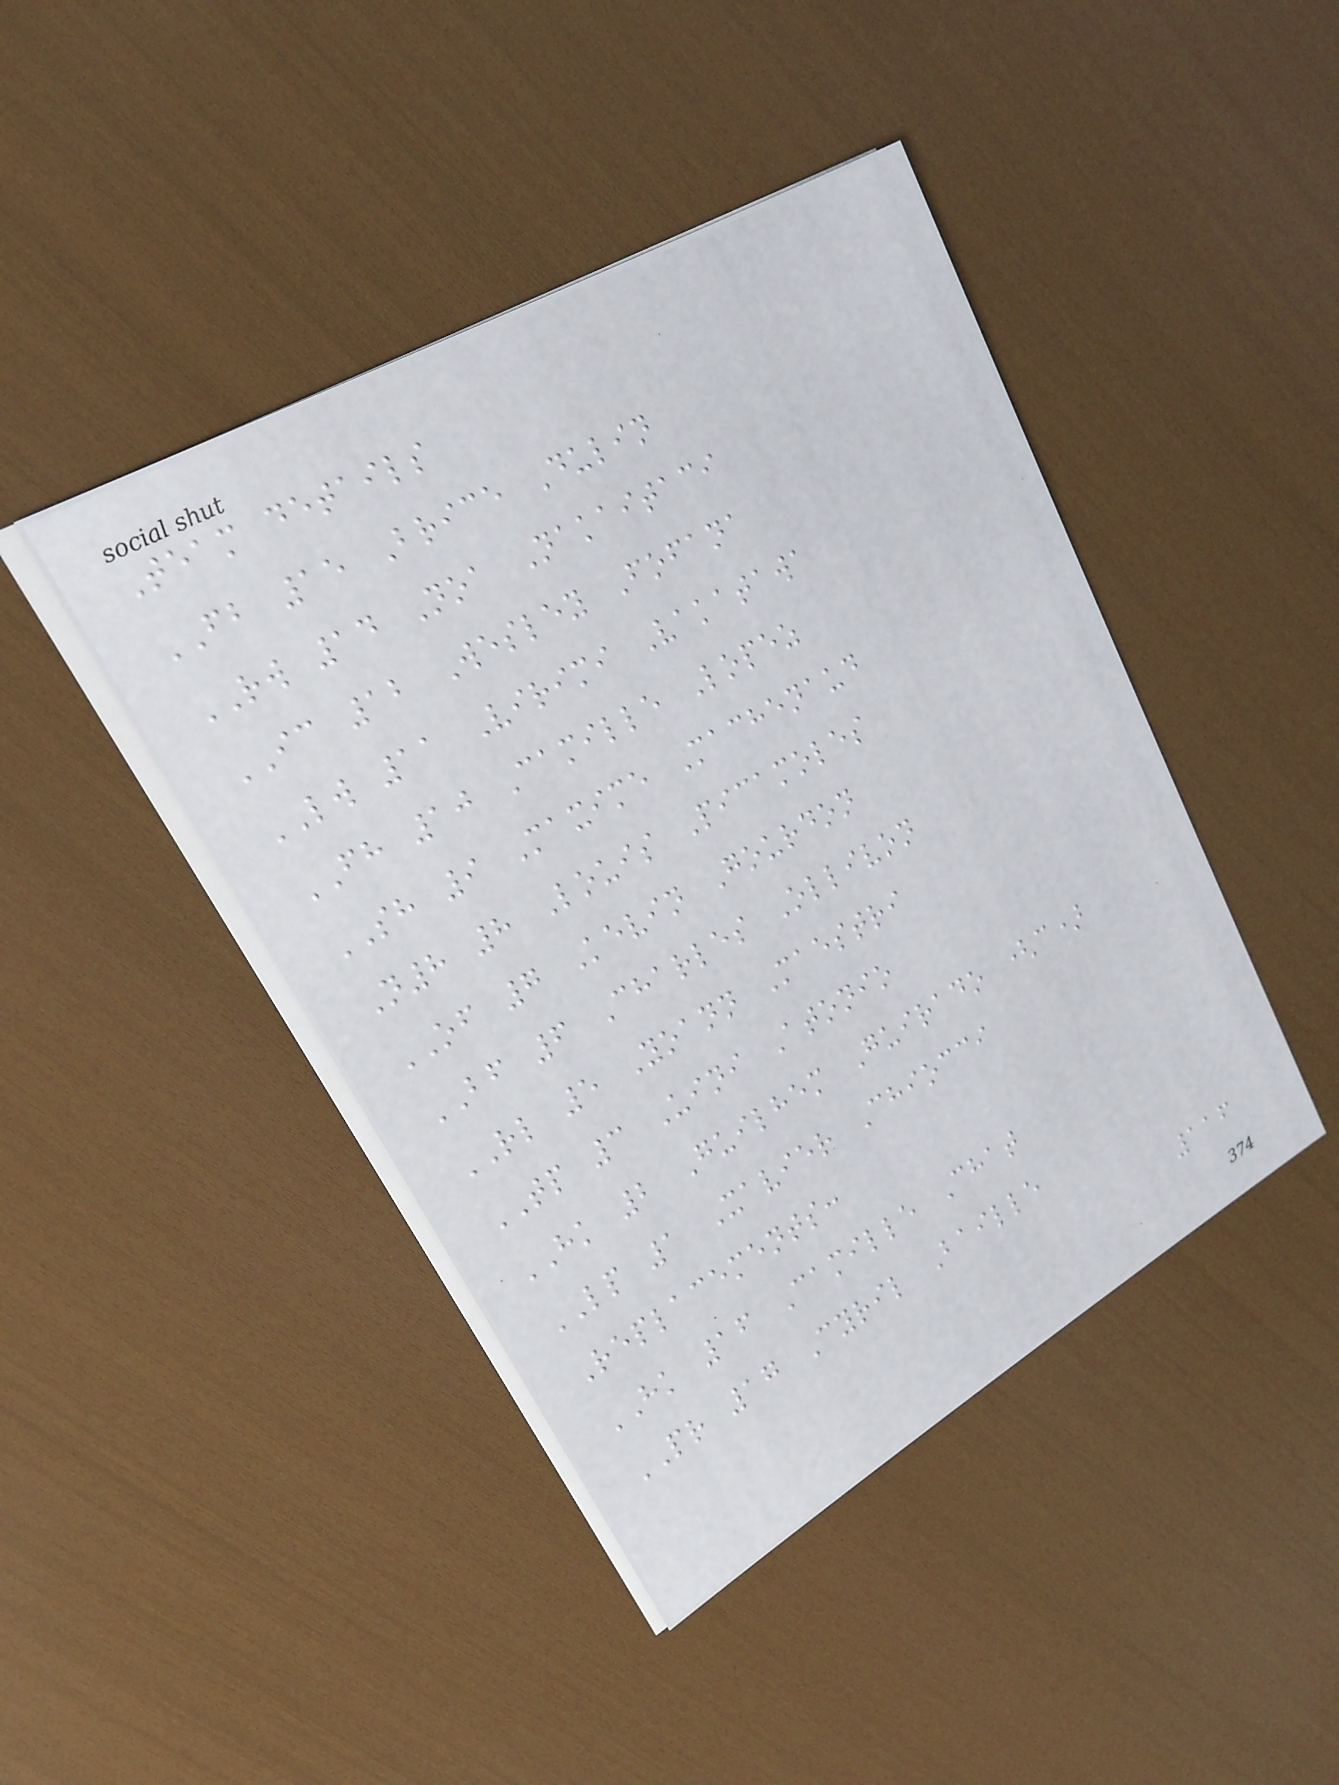Team details
FB 15 Brice Dulin
RW 14 Noa Nakaitaci
IC 12 Wesley Fofana
LW 11 Virimi Vakatawa
FH 10 Camille Lopez
SH 9 Maxime Machenaud
N8 8 Louis Picamoles
OF 7 Kevin Gourdon
BF 6 Charles Ollivon
RL 5 Yoann Maestri
TP 3 Uini Atonio
HK 2 Guilhem Guirado (c)
LP 1 Xavier Chiocci
Replacements:
HK 16 Camille Chat
PR 17 Cyril Baille
116
